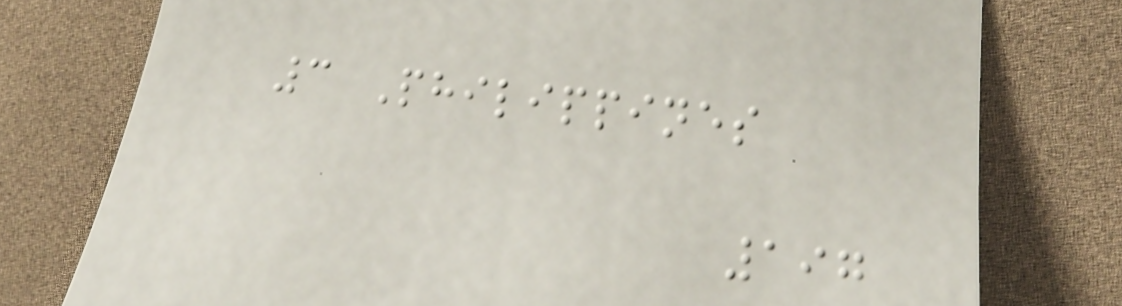3 Philippines
197
